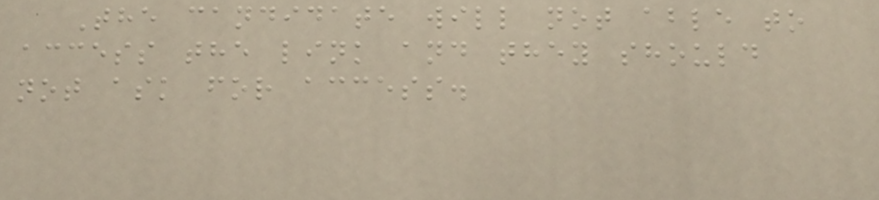The candidate will not able to
access the link and they should
not ask for access.
